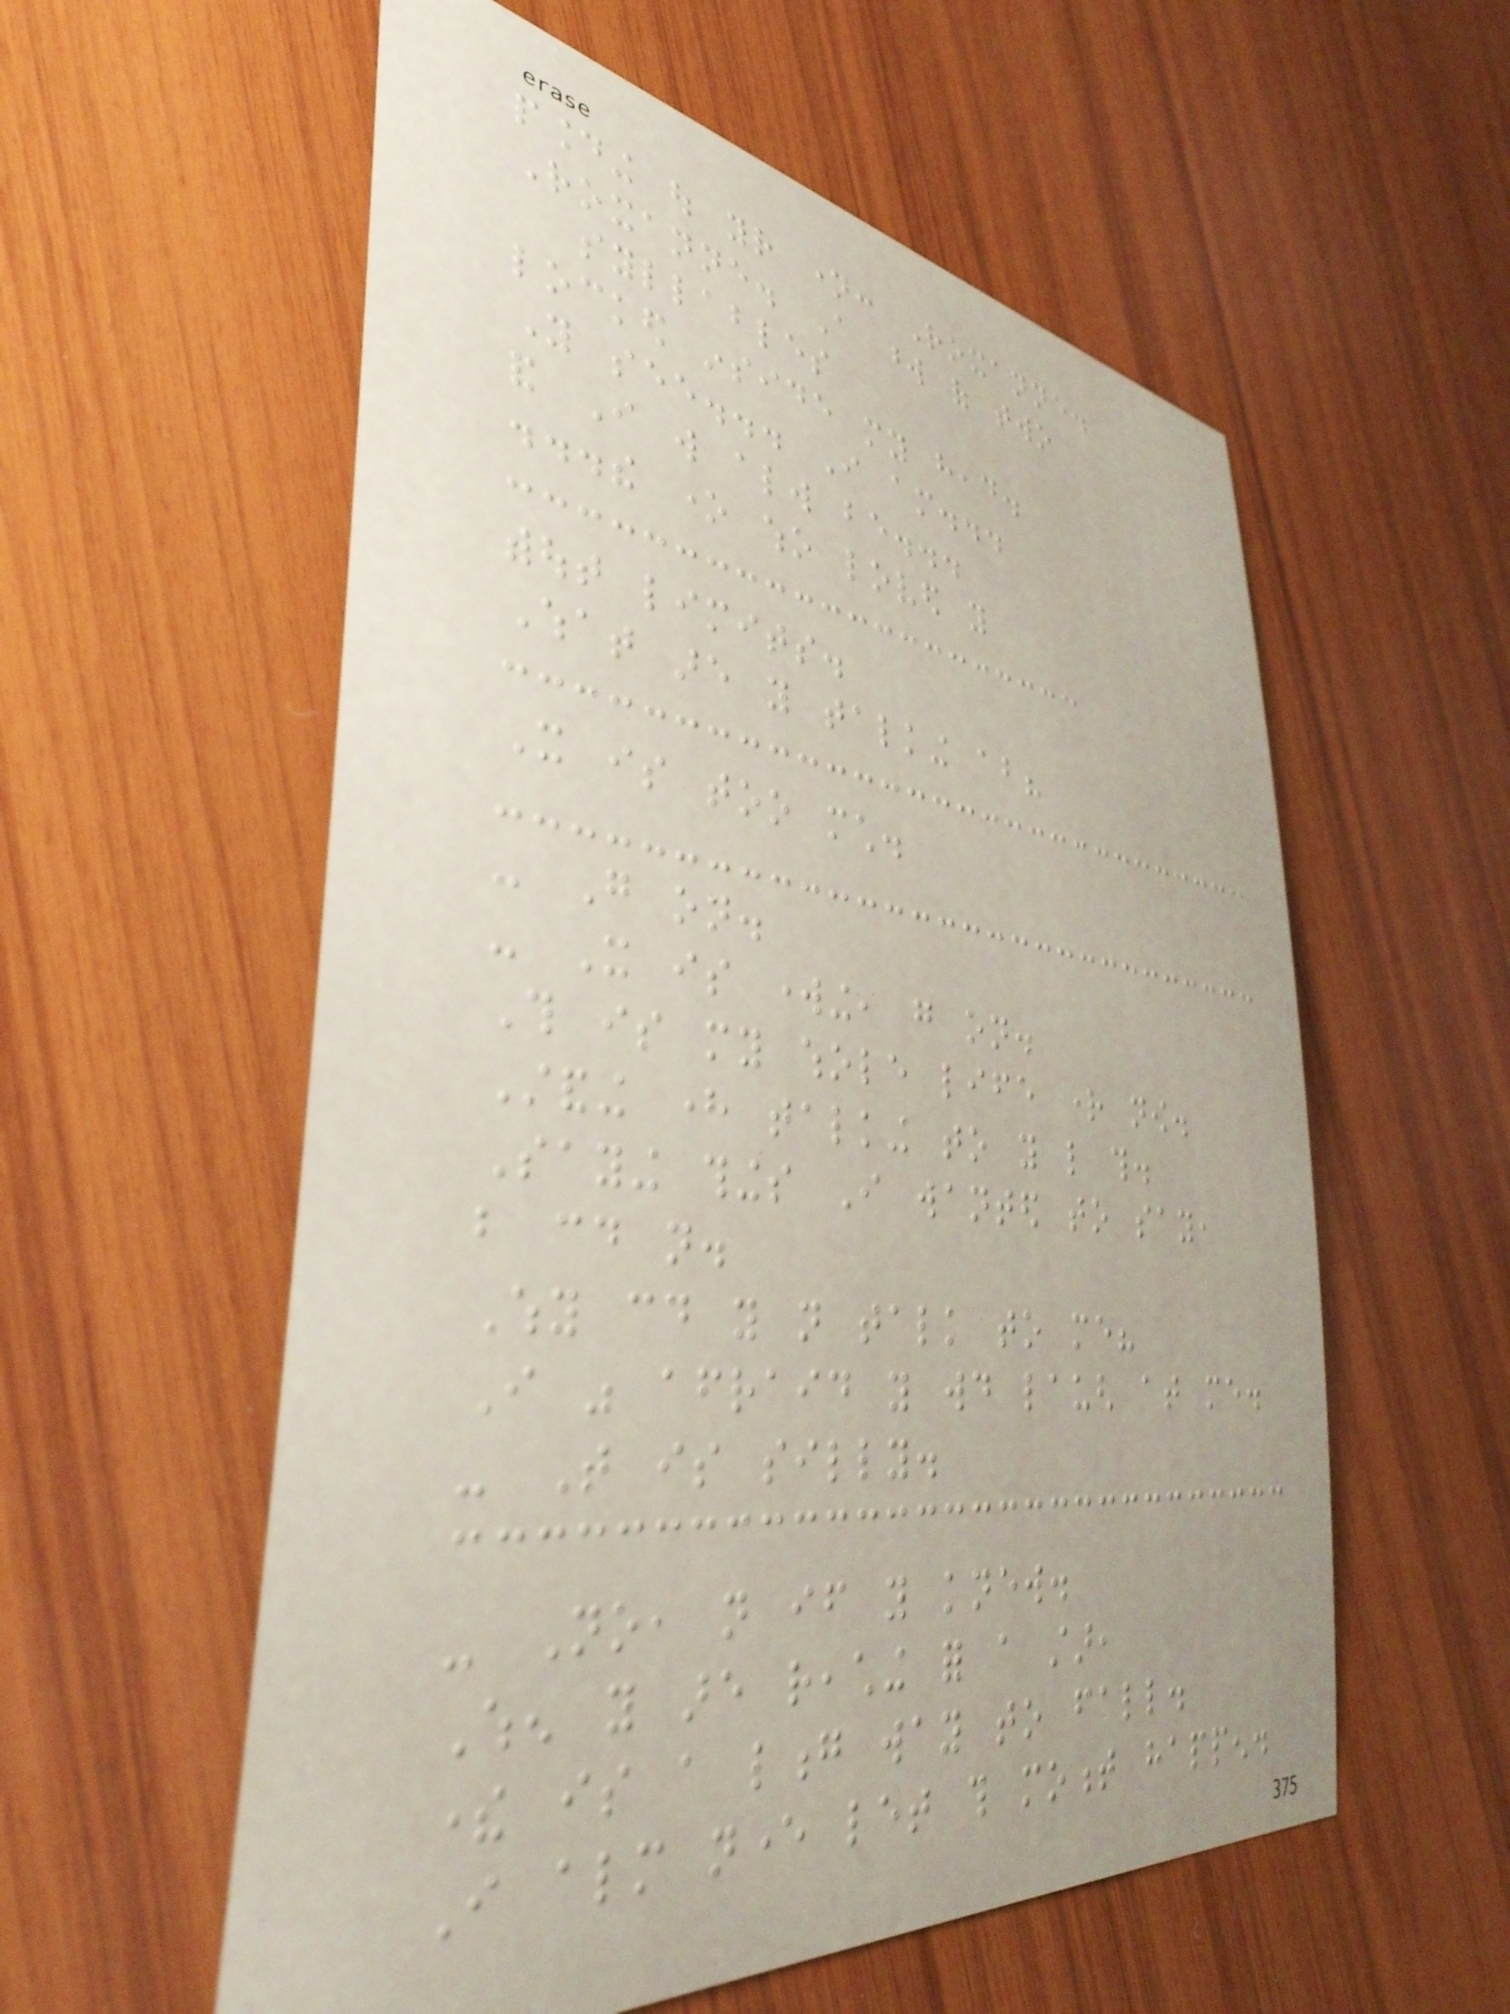pounding out your name: Roxanne.
Roxanne. A word of two
syllables
locked inside my head.
You see... I am...
and I will always be...
...the one who loved you
without limits.
What are you talking about?
It is too much.
- Go on.
- It is working, go on.
This is my whole life right now.
Standing here talking to you like this.
Saying things I wanted to say,
but could not.
Why could you not talk to me?
I was afraid you would laugh at me.
- That is silly.
- No, not if you knew.
When you are reaching for a star,
there is a long way to fall.
I almost never let this moment happen.
